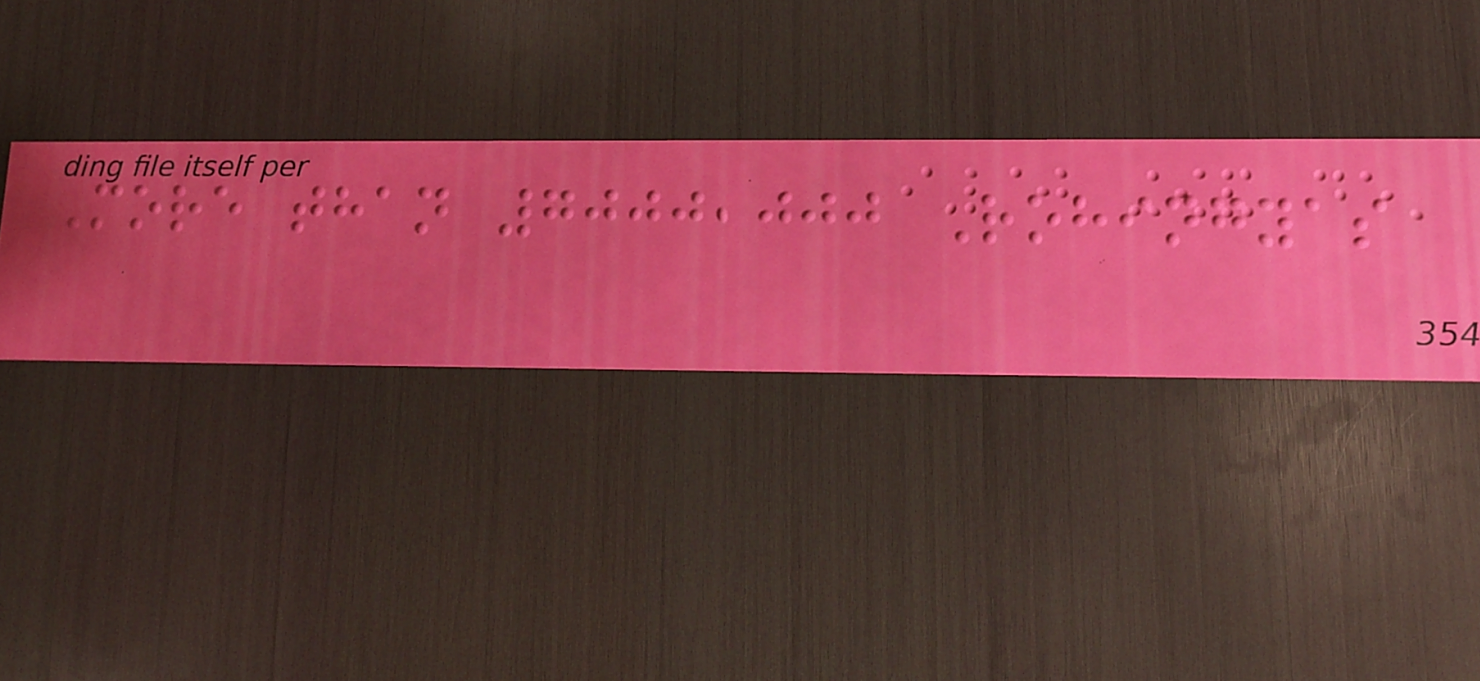More than 7000,000 Rohingyas
